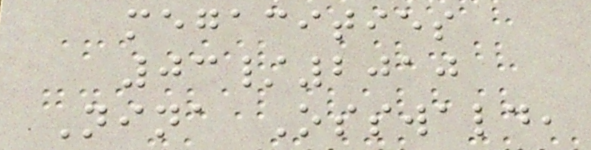megacities
03/2010
Nina Osswald,
